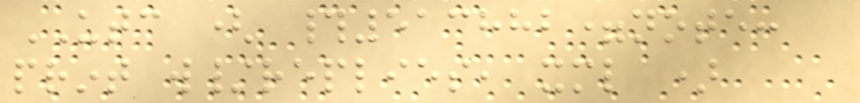UTC ( #513882=note:
print w/replies, xml )
